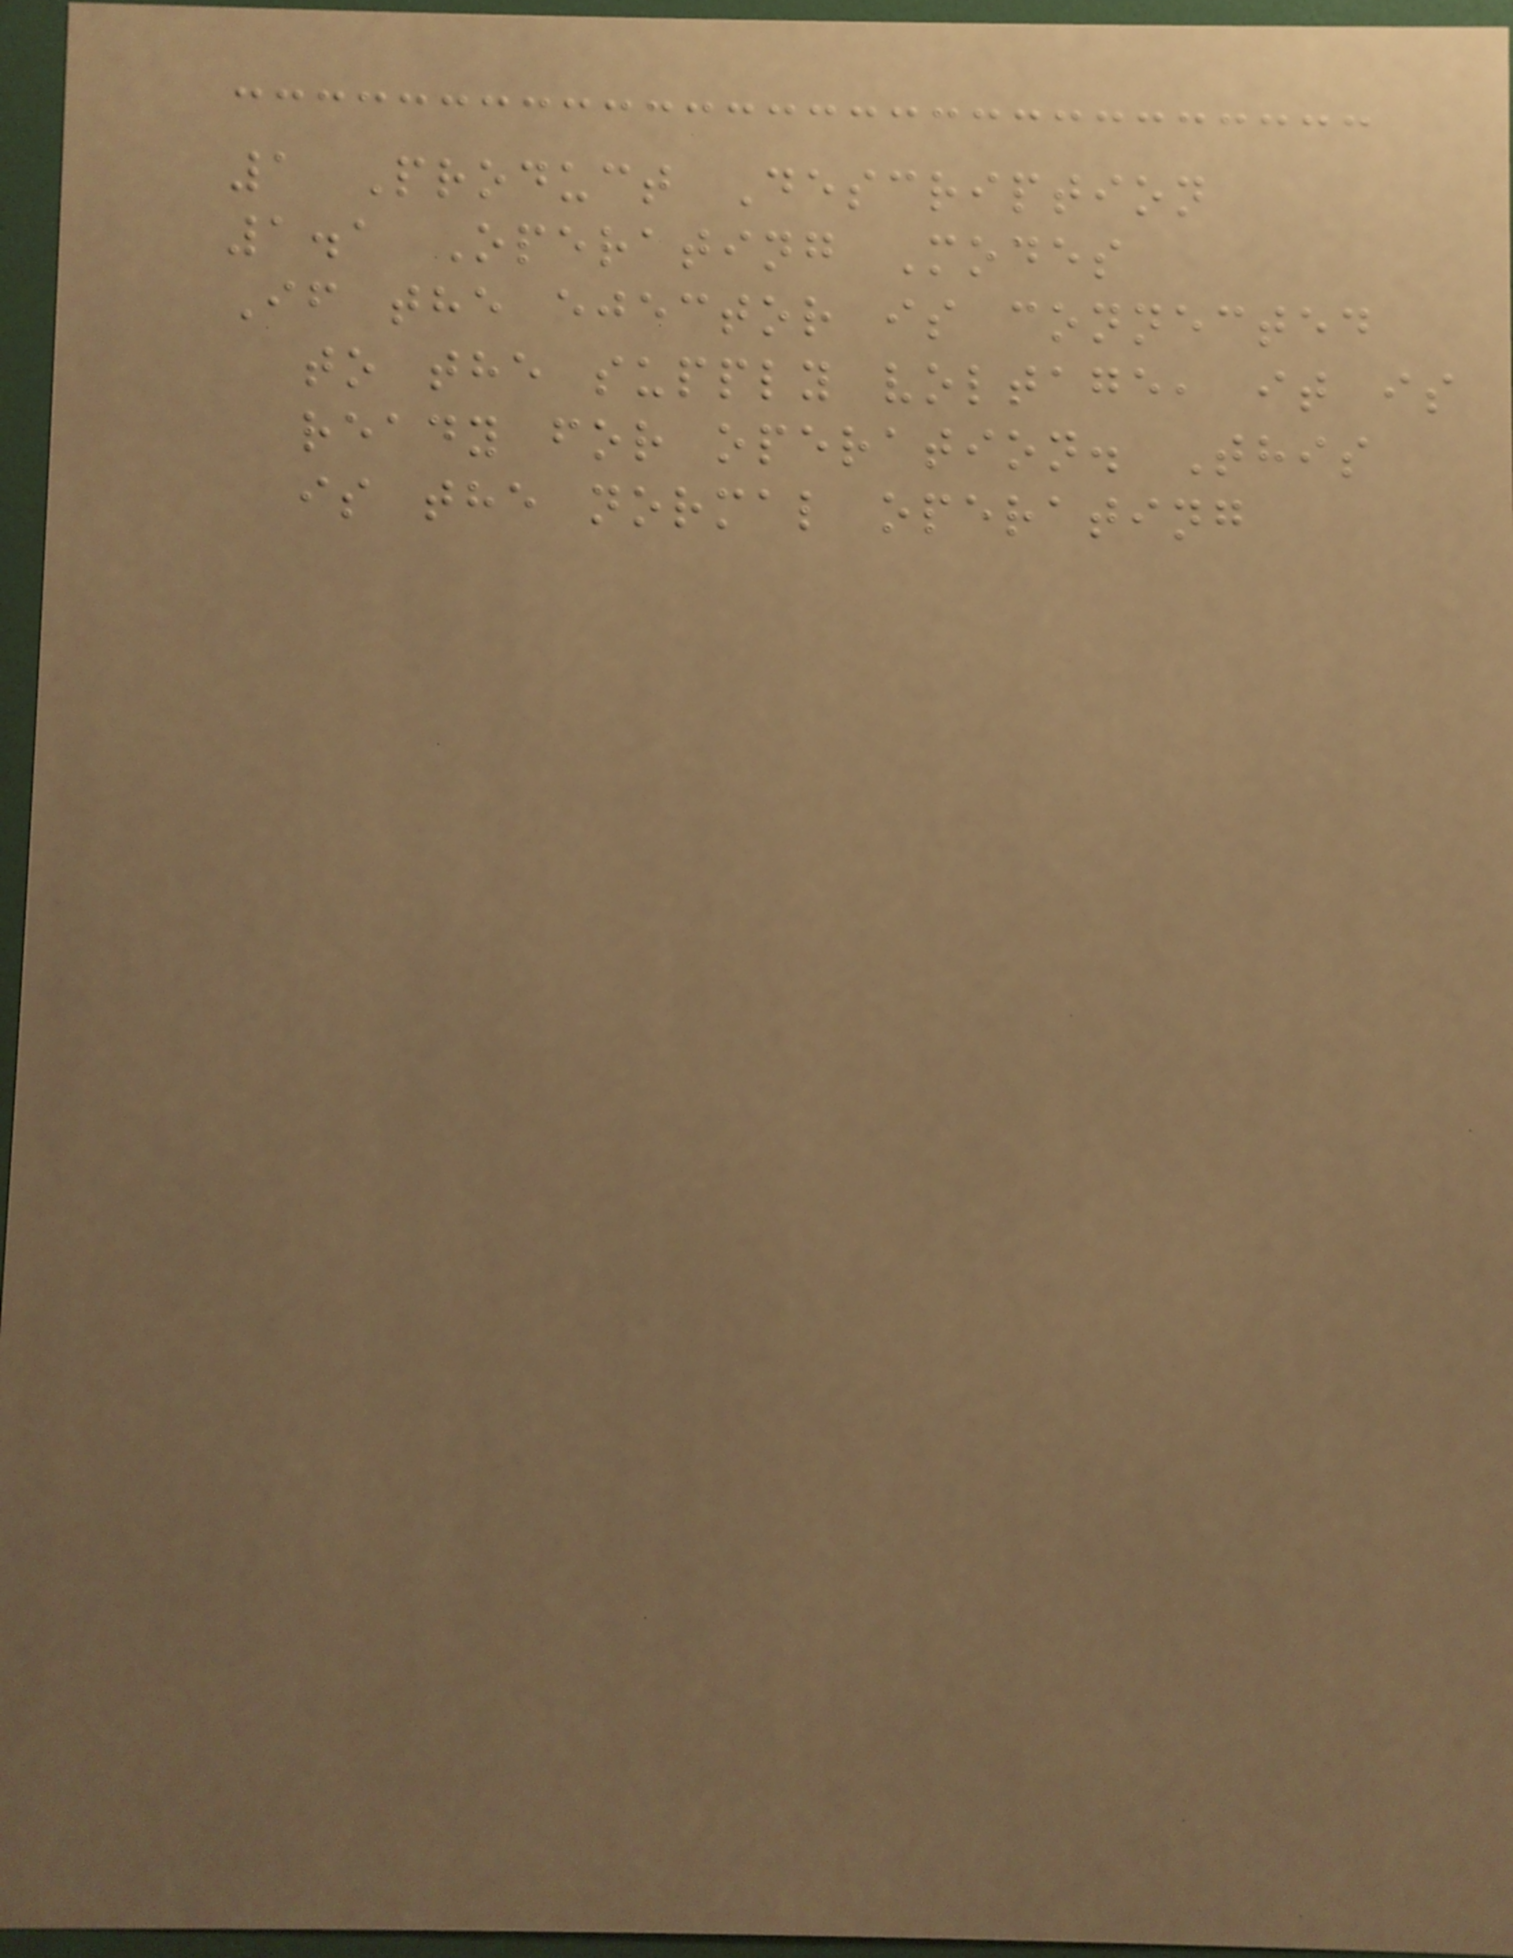1 Product Description
1.1 Operating Modes
If the ejector is connected
to the supply voltage, it is
ready for operation. This
is the normal operating
